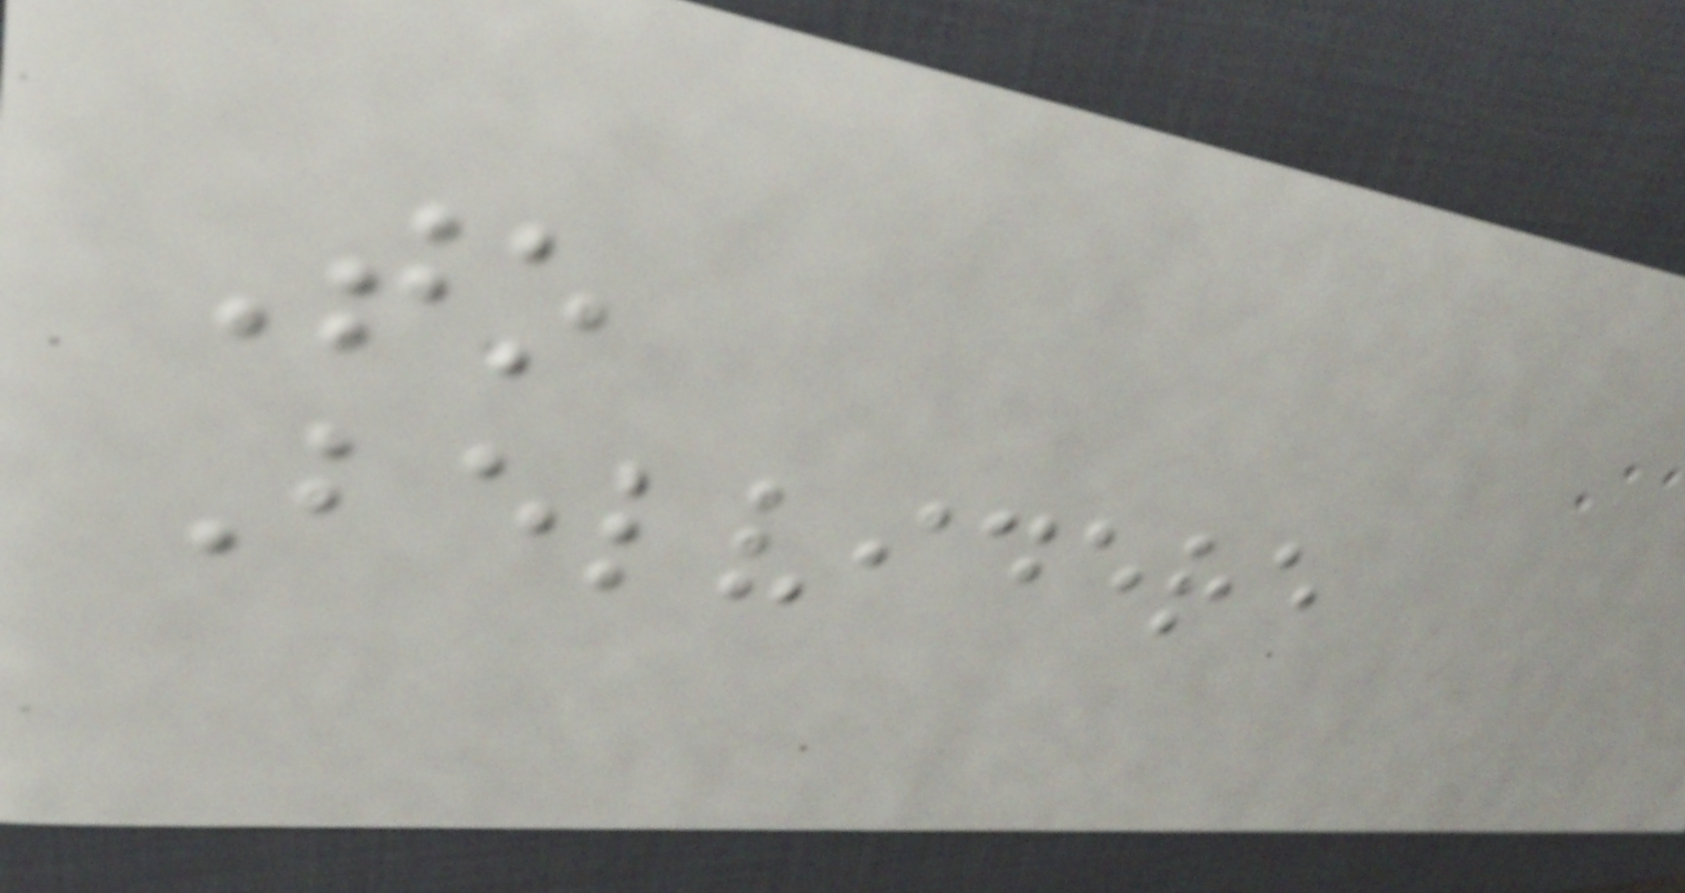To
Belvidere
